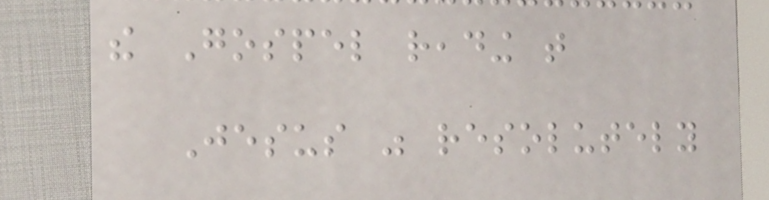the Gospel reading that
Jesus was resolutely
